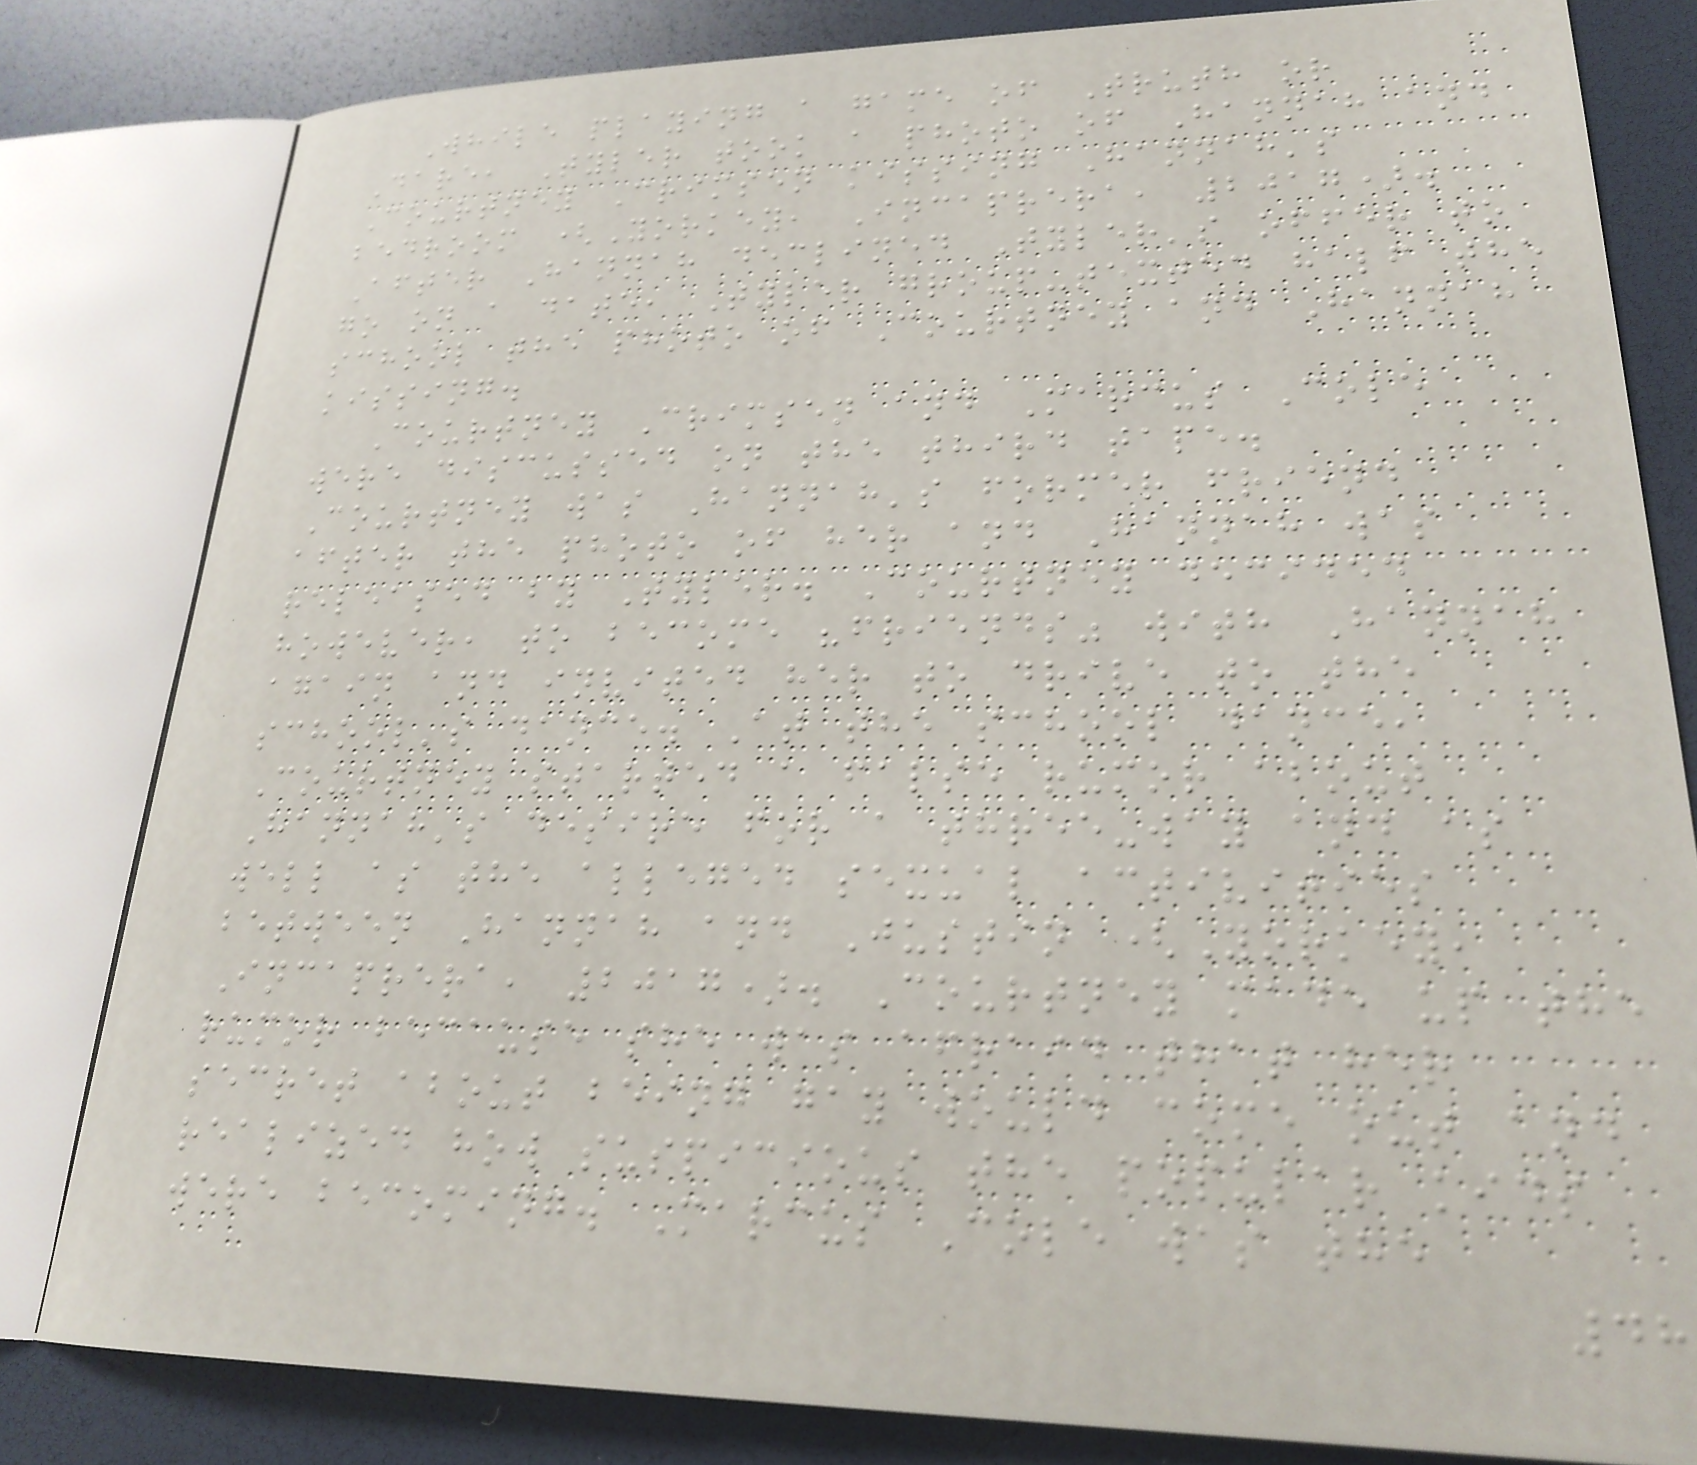While playing a game of Truth or
Dare, Tyler took a photo of Hannah and
Courtney Crimsen kissing Hannah's
bedroom (Yorkey, Incaprera, 2017).
After Hannah declined Tyler's offer to
go on a date, Tyler group-texted half the
school the photo of Courtney and Hannah
kissing.
Courtney Crimsen and Marcus Cole
were discussed on the third tape.
Courtney was Hannah's former friend
after the photo of her and Hannah was
released by Tyler. Courtney decided
however, to become "friends" with Hannah
again and invited her to drive to the
school's dance. At the school dance,
Courtney started a false rumor about
Hannah's desire for a three-way and as
well as the alleged sexual activities
between Hannah and Justin (Yorkey,
Incaprera, 2017). Courtney made up the
rumor because she was afraid that her
secret about being gay would come out and
realized how suspicious the popular kids
were becoming. Marcus Cole was the
48
